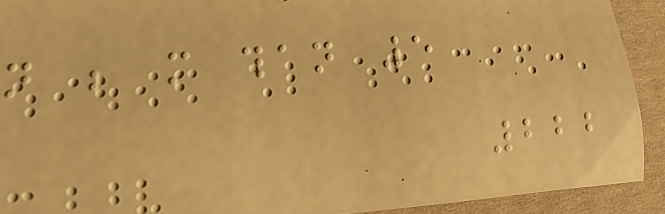not be more than 5
222
